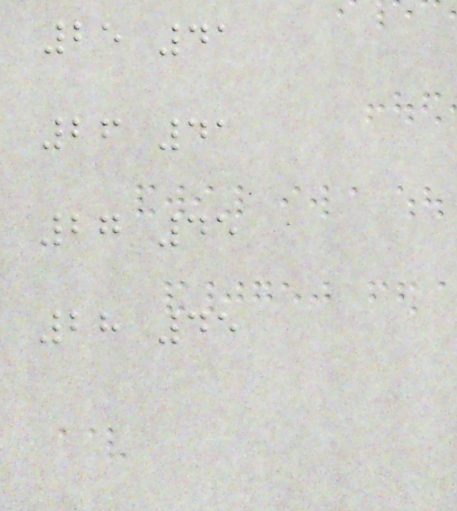25 41
26 41
27 45
28 45
